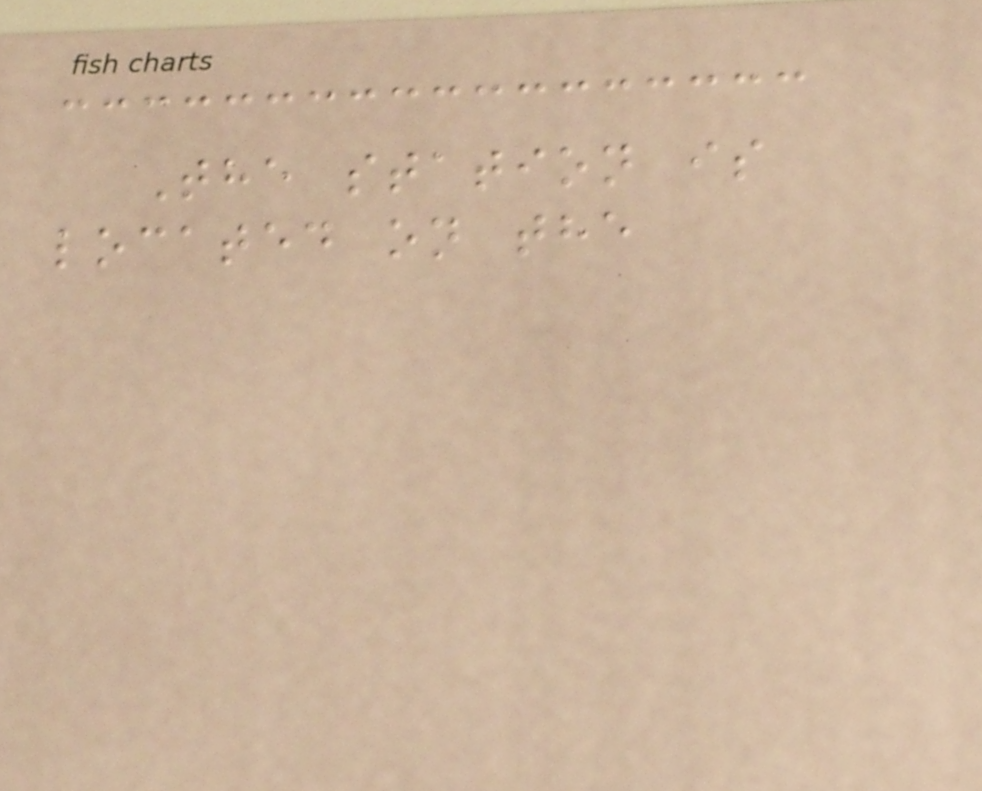The station is
located on the
